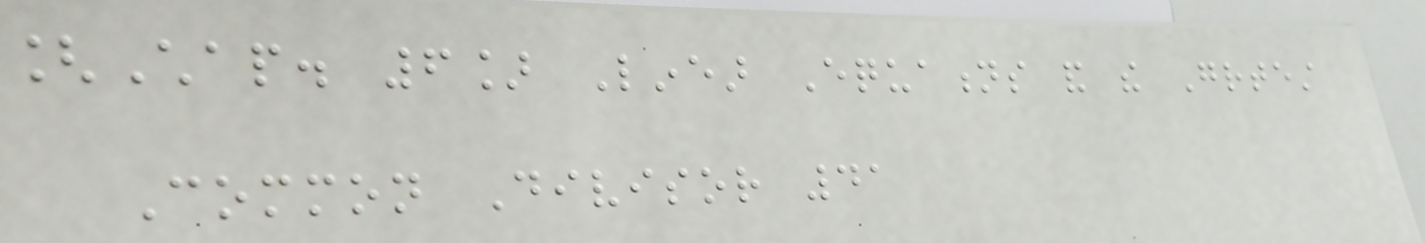[Chap. 6] Linear Equations and the Greatest
Common Divisor 41
